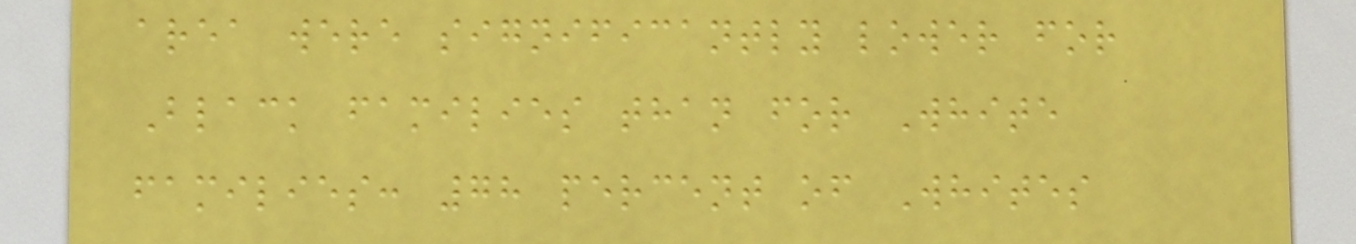area were significantly lower for
Black families than for White
families: 78 percent of Whites
